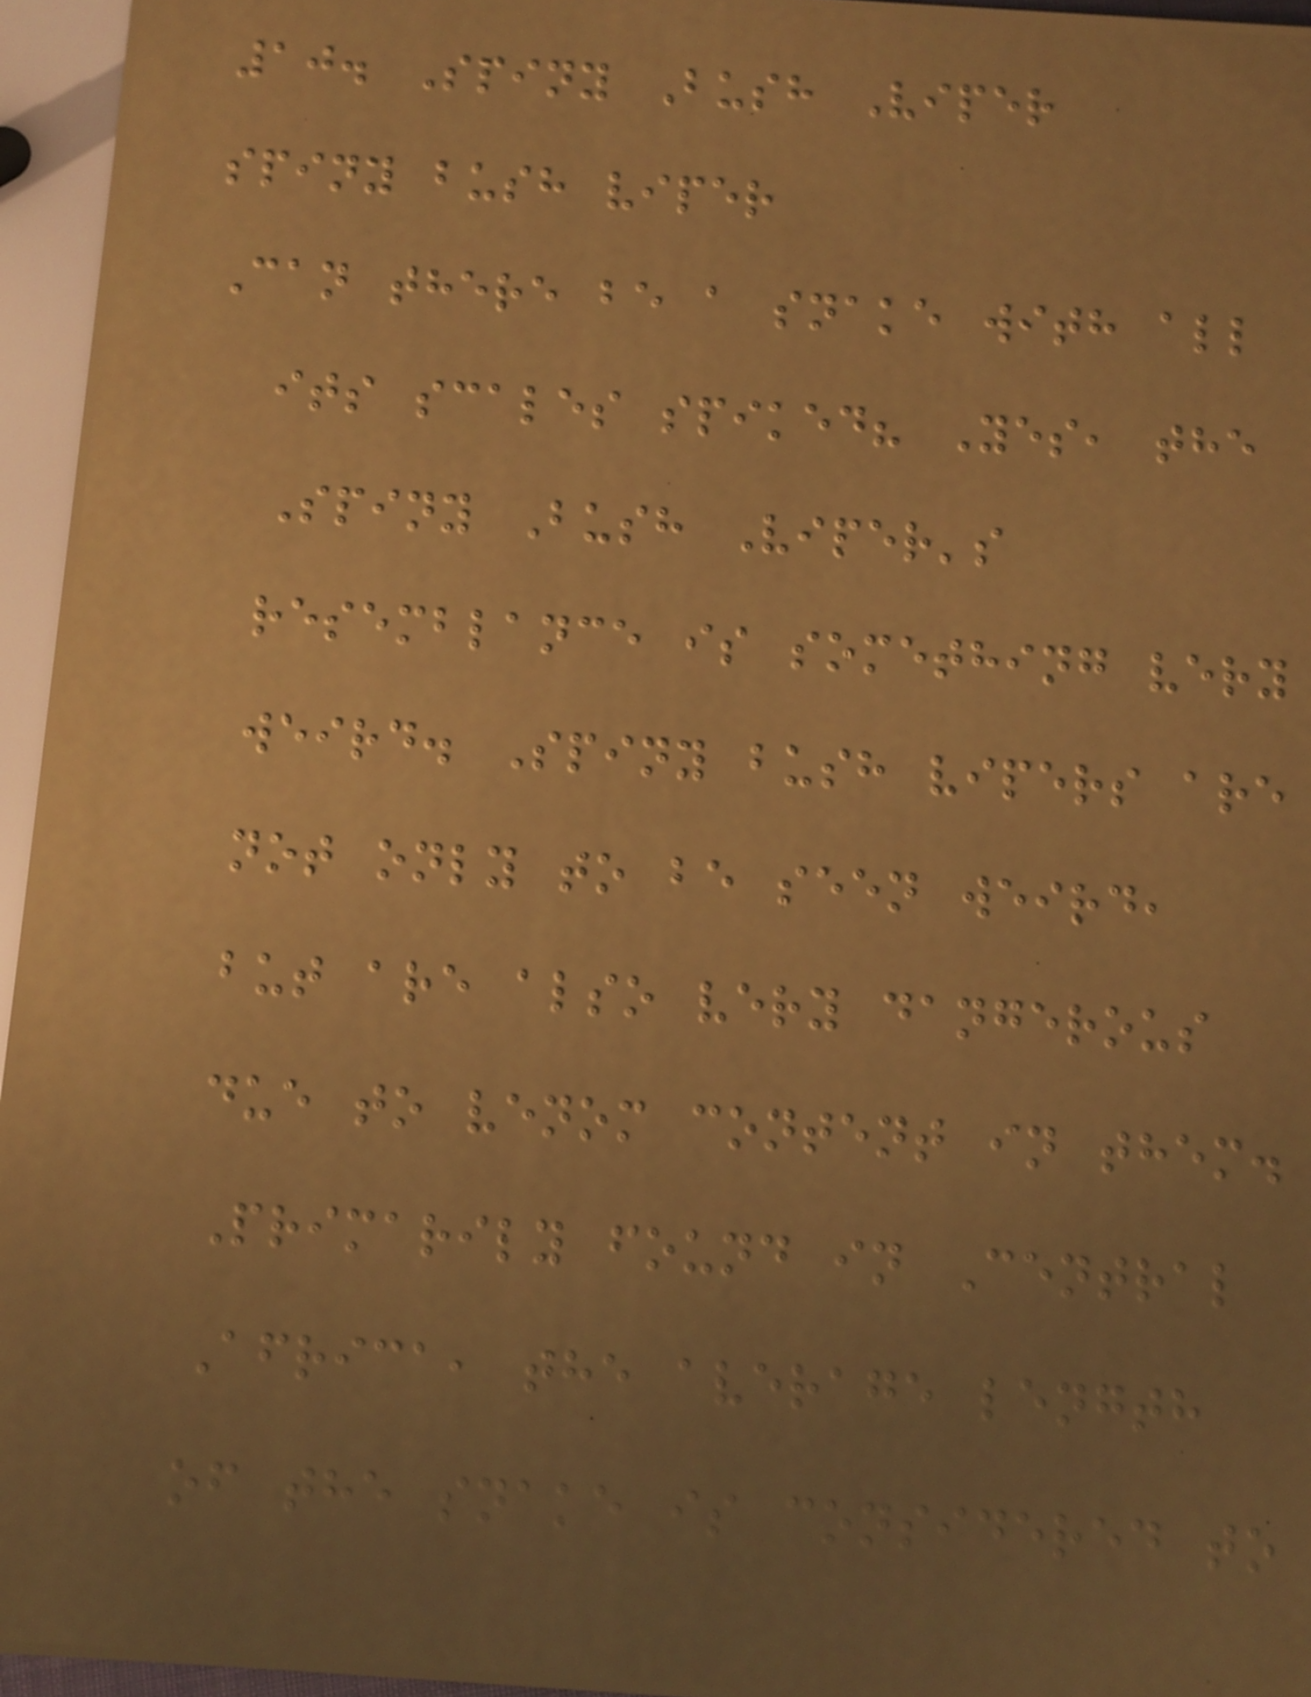10. Spiny Bush Viper
spiny bush viper
Can there be a snake with all
its scales spiked? Yes, the
Spiny Bush Viper's
resemblance is something very
weird. Spiny bush vipers are
not only to be seen weird,
but are also very dangerous
due to venom content in them.
Primarily found in Central
Africa, the average length
of the snake is considered to
